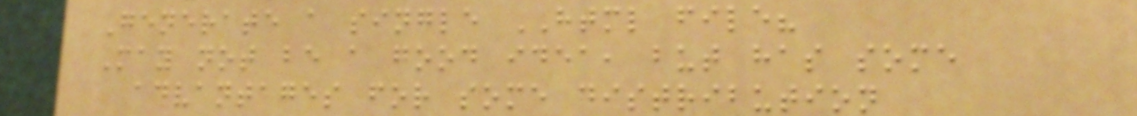Generate a single HTML file?
May not be a good idea, but has some
advantages for some distribution
